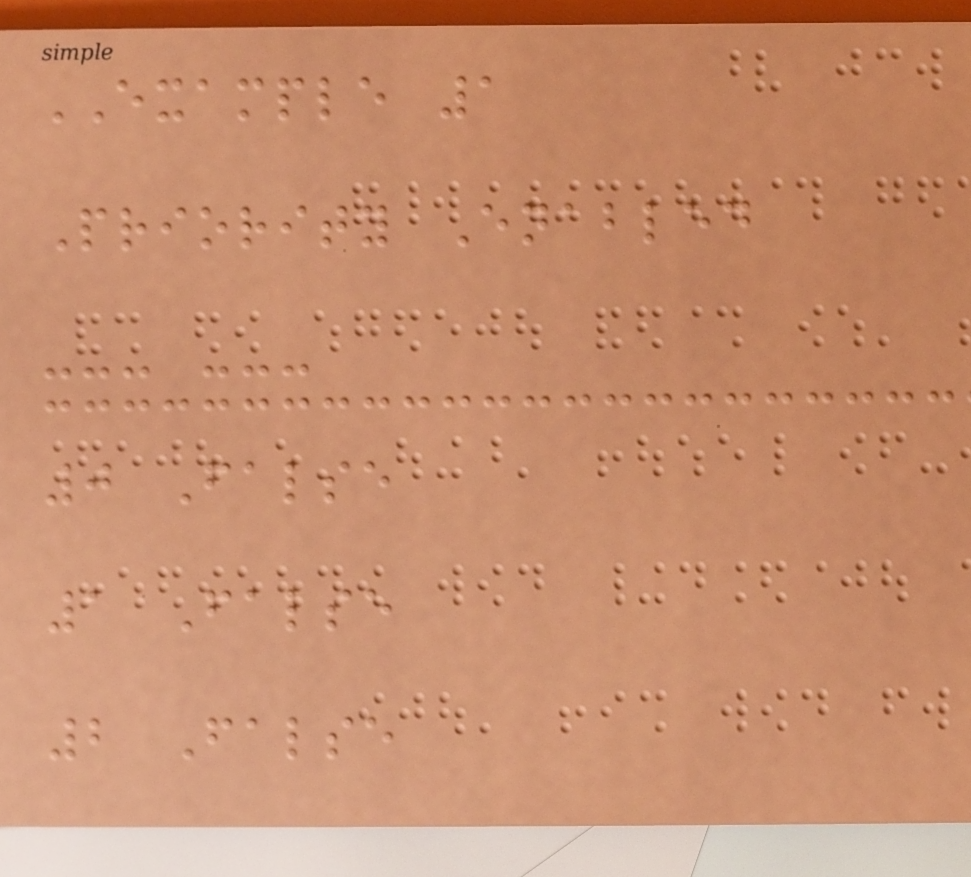EXAMPLE 1
Priority Enabled
--- ---
0 False
1 False
2 False
